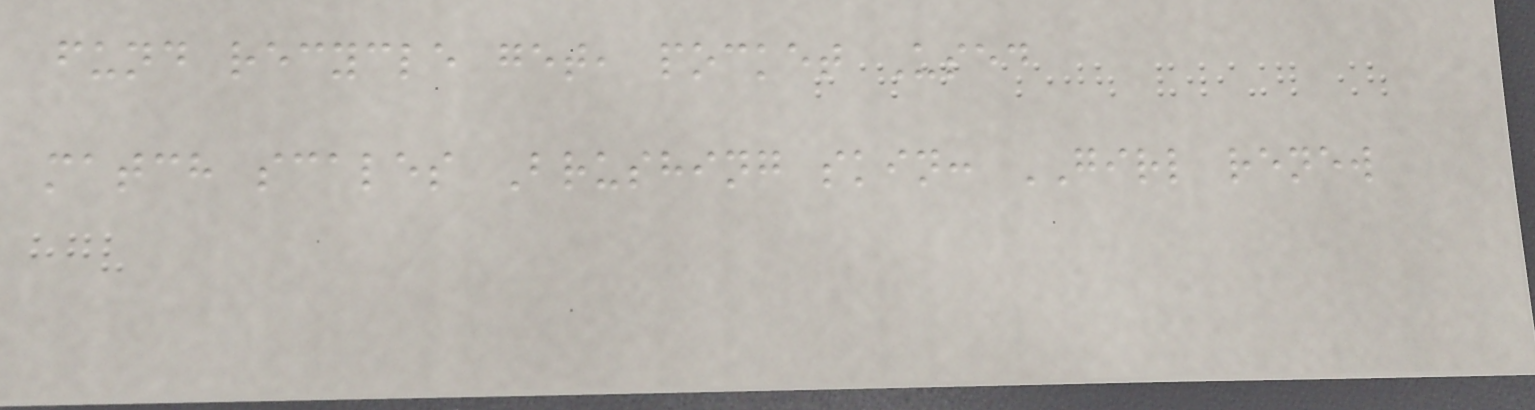fund recycle get, pocket Used
match scales Brushing skin: GIRL renew
